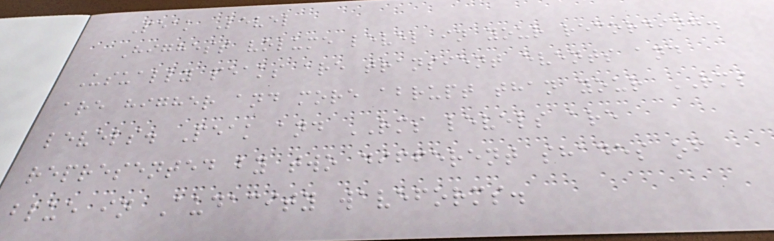Peak Level
Highest volume level in your recording.
Usually peaks are transient events and
are higher and more abrupt than your RMS
levels. Peak and RMS levels are
represented by two different shades of
blue in Audacity waveforms.
